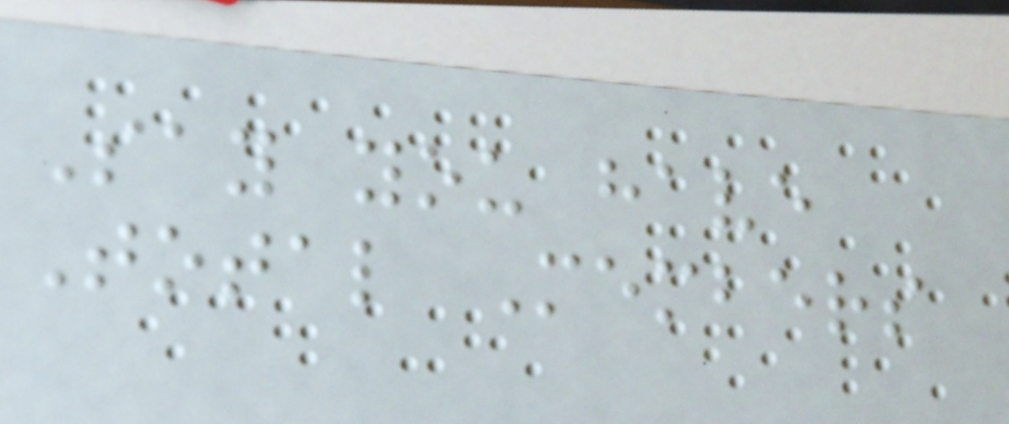Say you have
Total Members
